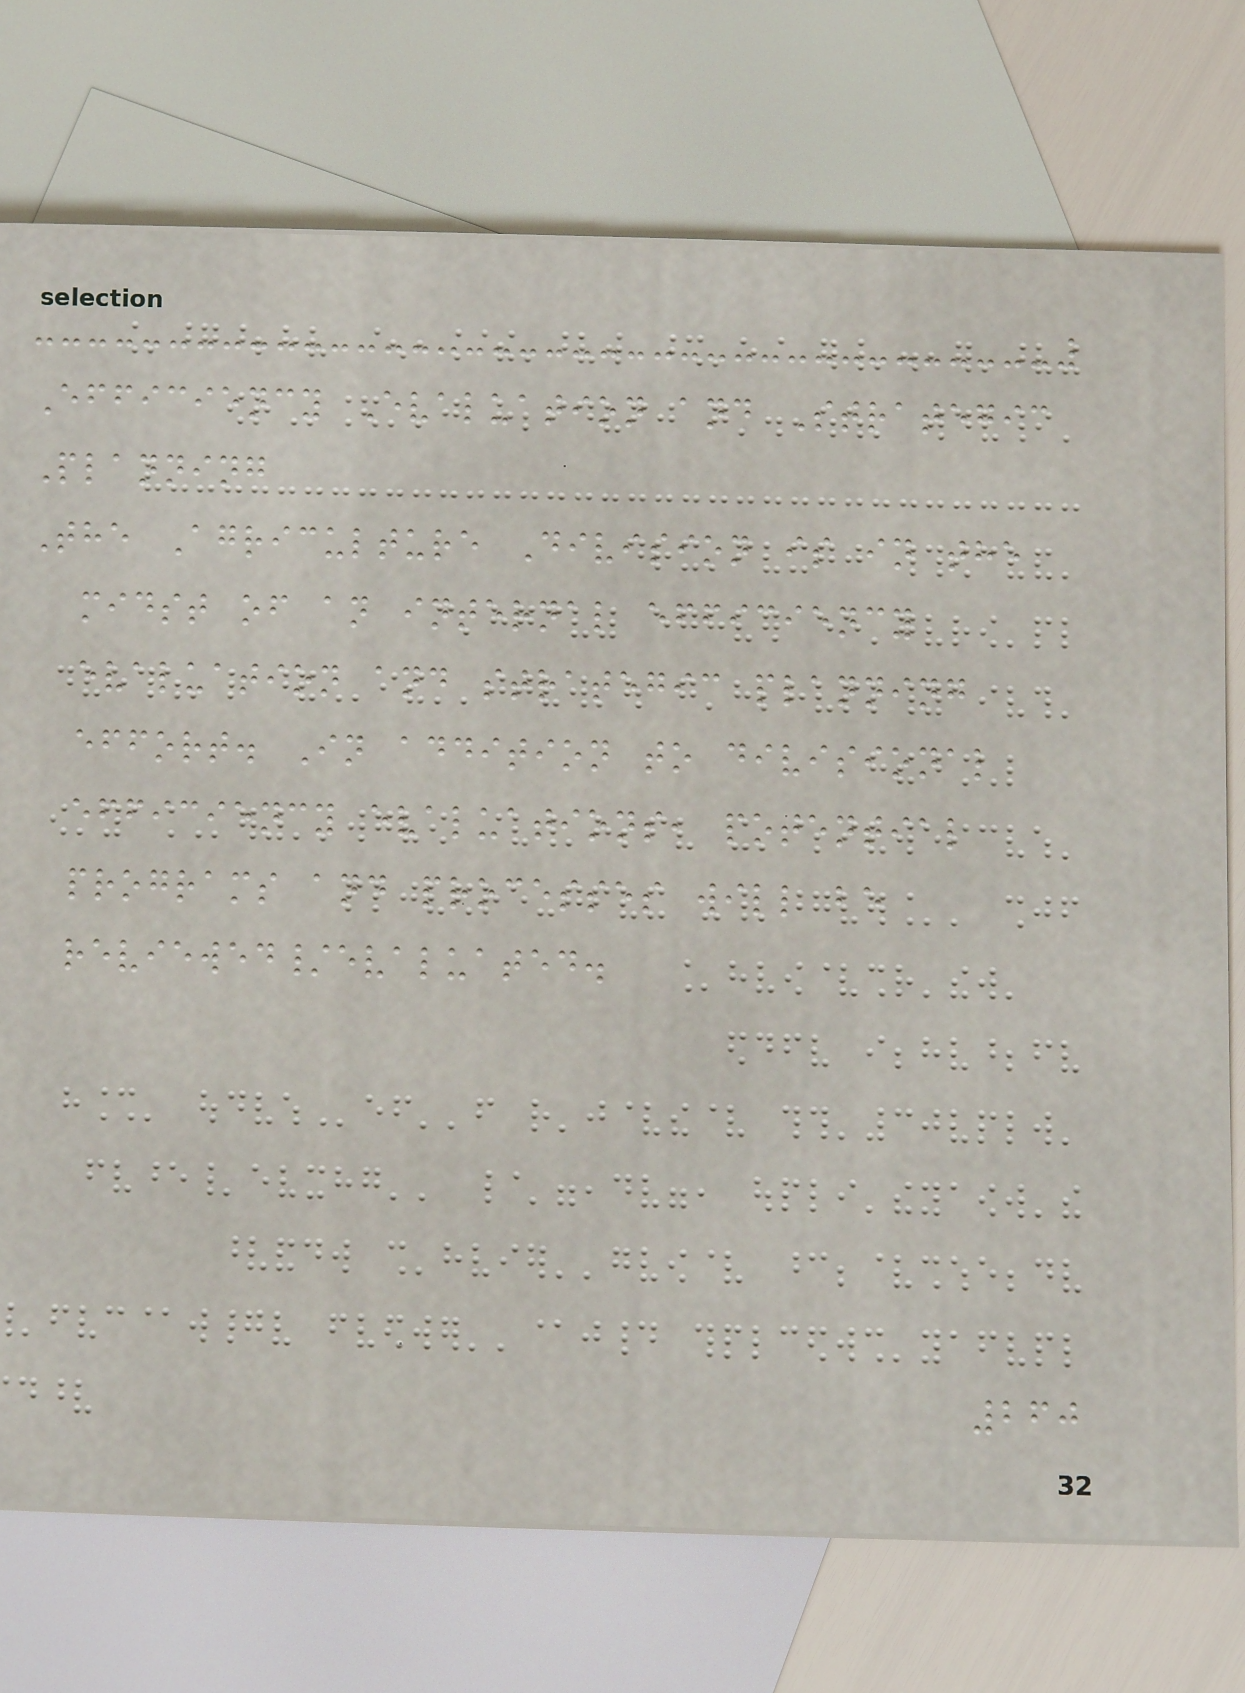Efficiency Evaluation and Strategic
Planning
The Agriculture Division is in the
midst of an internal efficiency
evaluation and strategic planning
effort. In addition to divisional
efficiency evaluations, potential
programs and processes will be
reviewed/evaluated.
260
